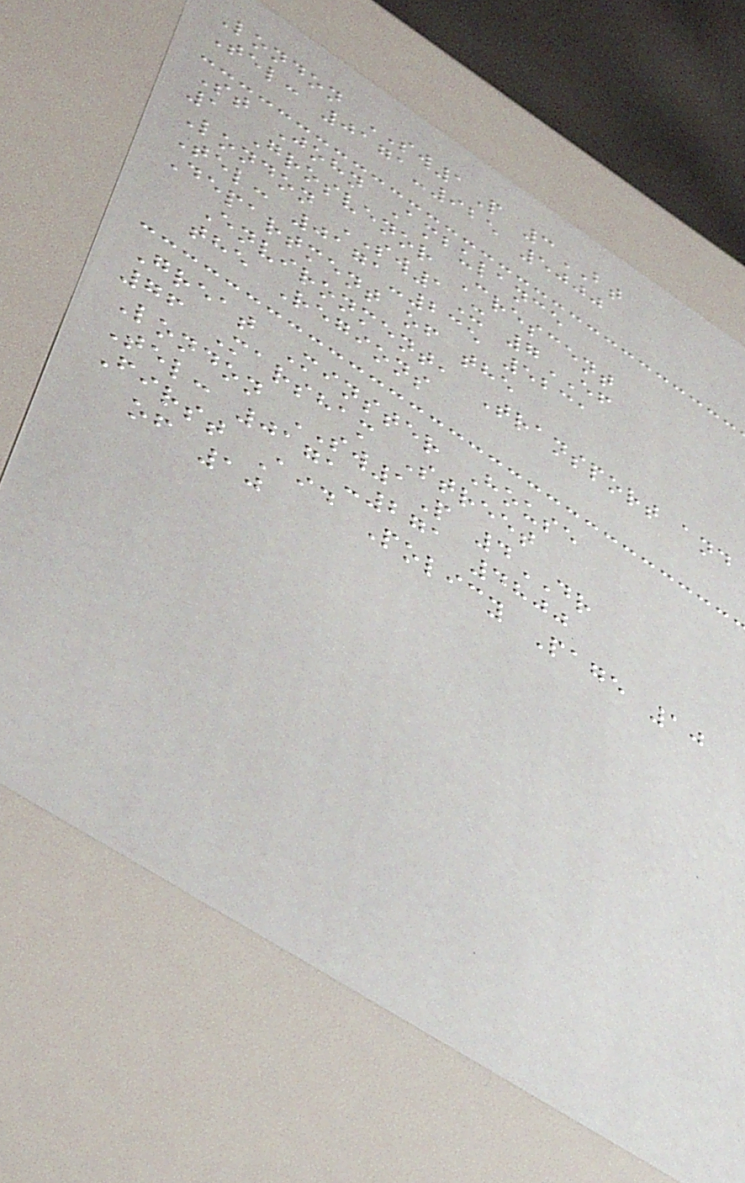London SW1P 3BT
Tel: 0171-925 5000
St John Ambulance
1 Grosvenor Crescent
London SW1X 7EF
Tel: 0171-235 5231
Department of the
Environment, Transport and
the Regions
Great Minster House
76 Marsham Street
London SW1P 4DR
Tel: 0171-271 4800
First Aid Policy Page 10
of 10
